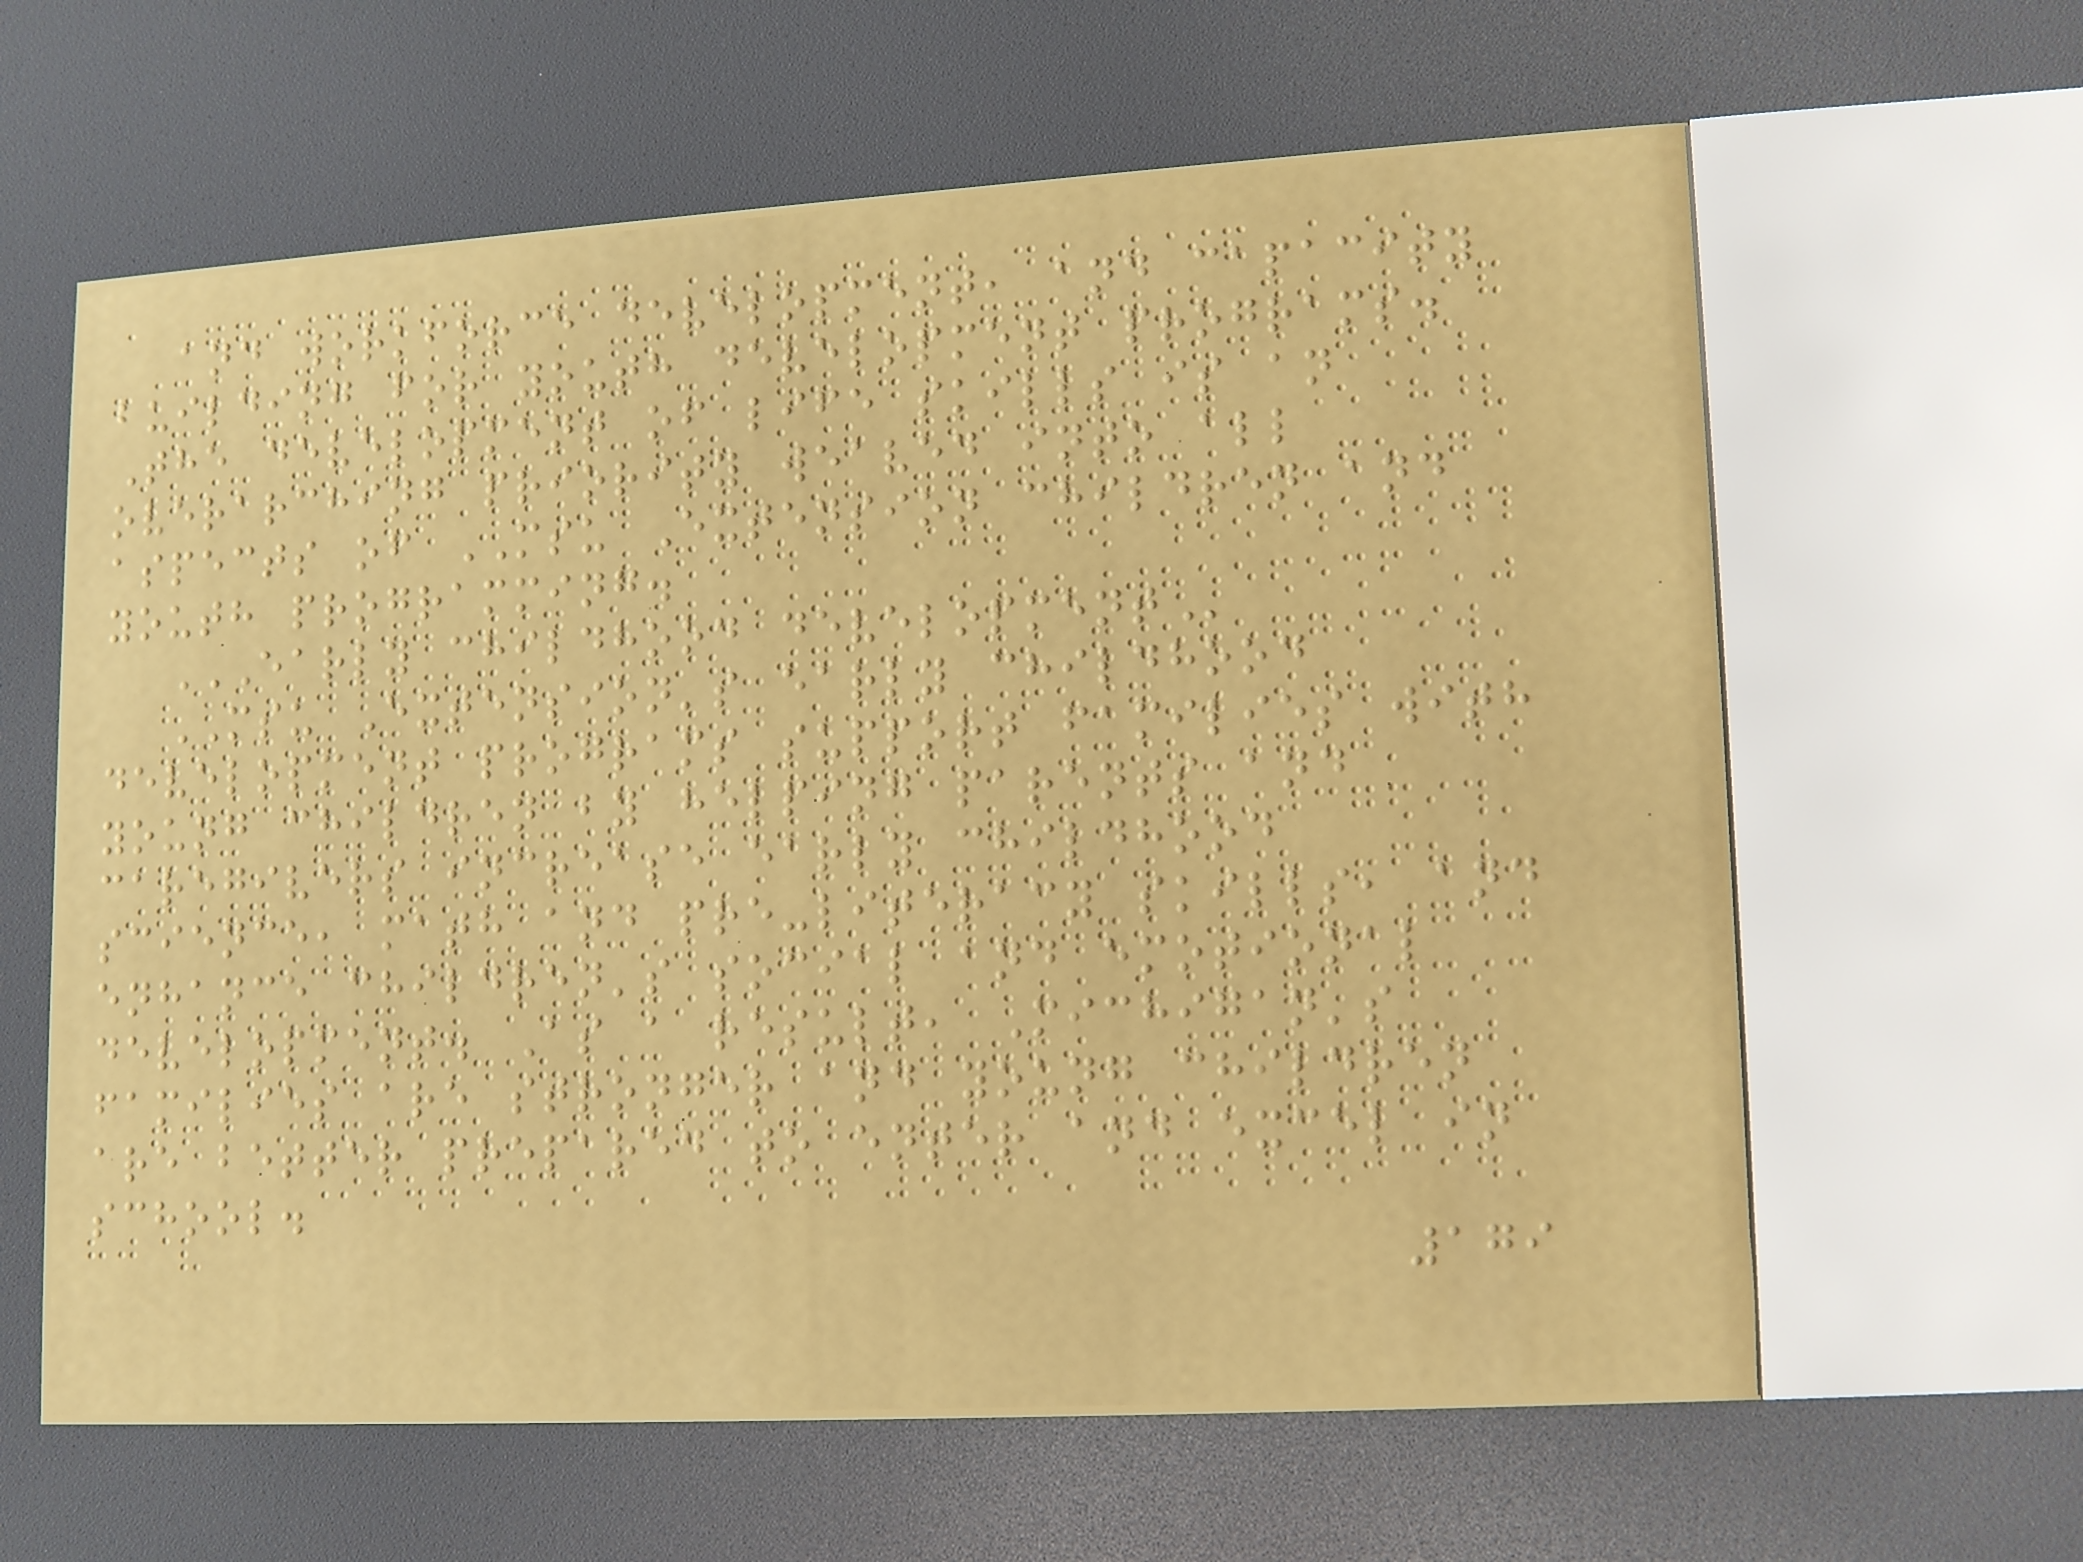and workforce development, and capacity
building for youth development programs.
The development of life skills is an
overarching priority weaved into all
aspects of MSU Extension children and
youth programming.
EARLY CHILDHOOD DEVELOPMENT
MSU Extension's early childhood
development programs support families with
young children by helping parents and
caregivers increase early childhood
science, math and pre-literacy skills, and
enhance children's social and emotional
development. As a result, Michigan's
families are stronger and young children
are better prepared to enter and excel in
school.
179
